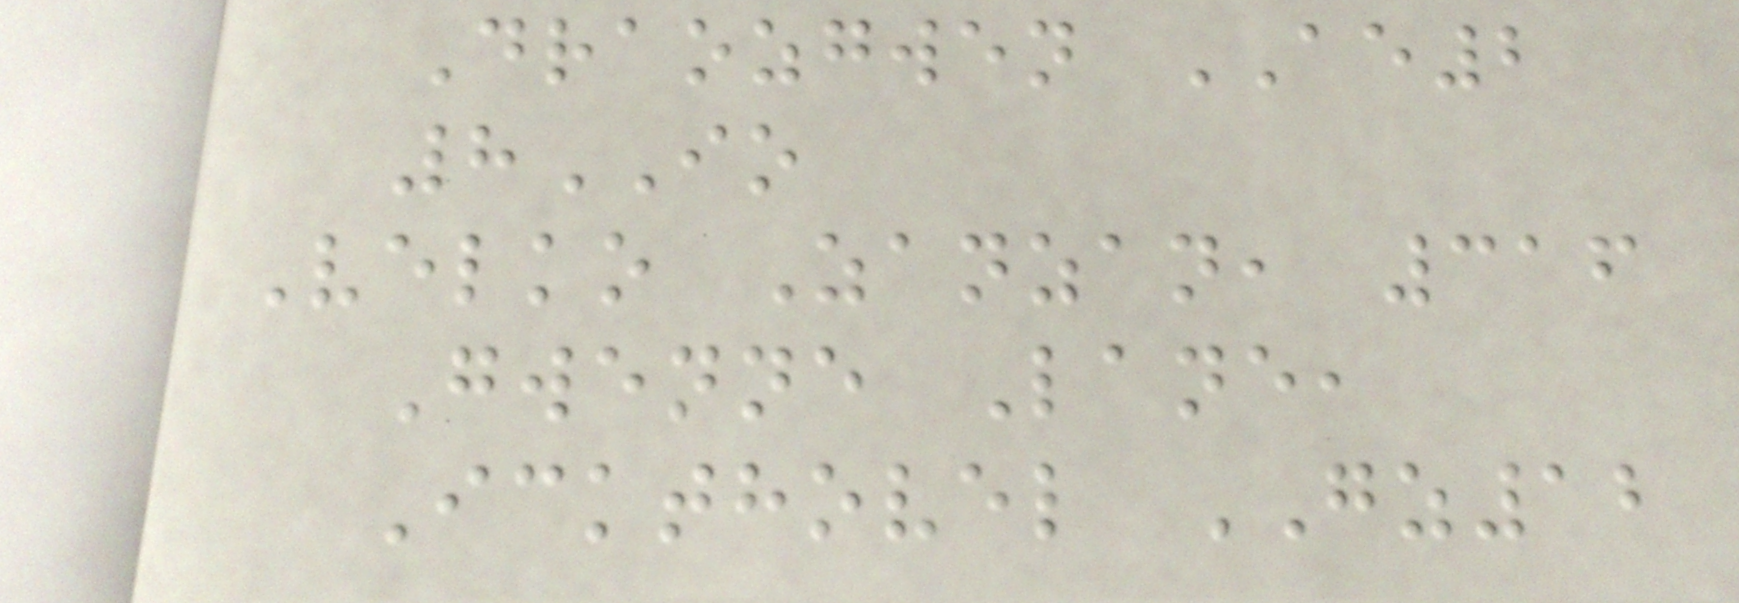Draozgwen AE2
8IO
Velko Zanzan, 316
Gwenne Lane,
Ickthovel GZ12
